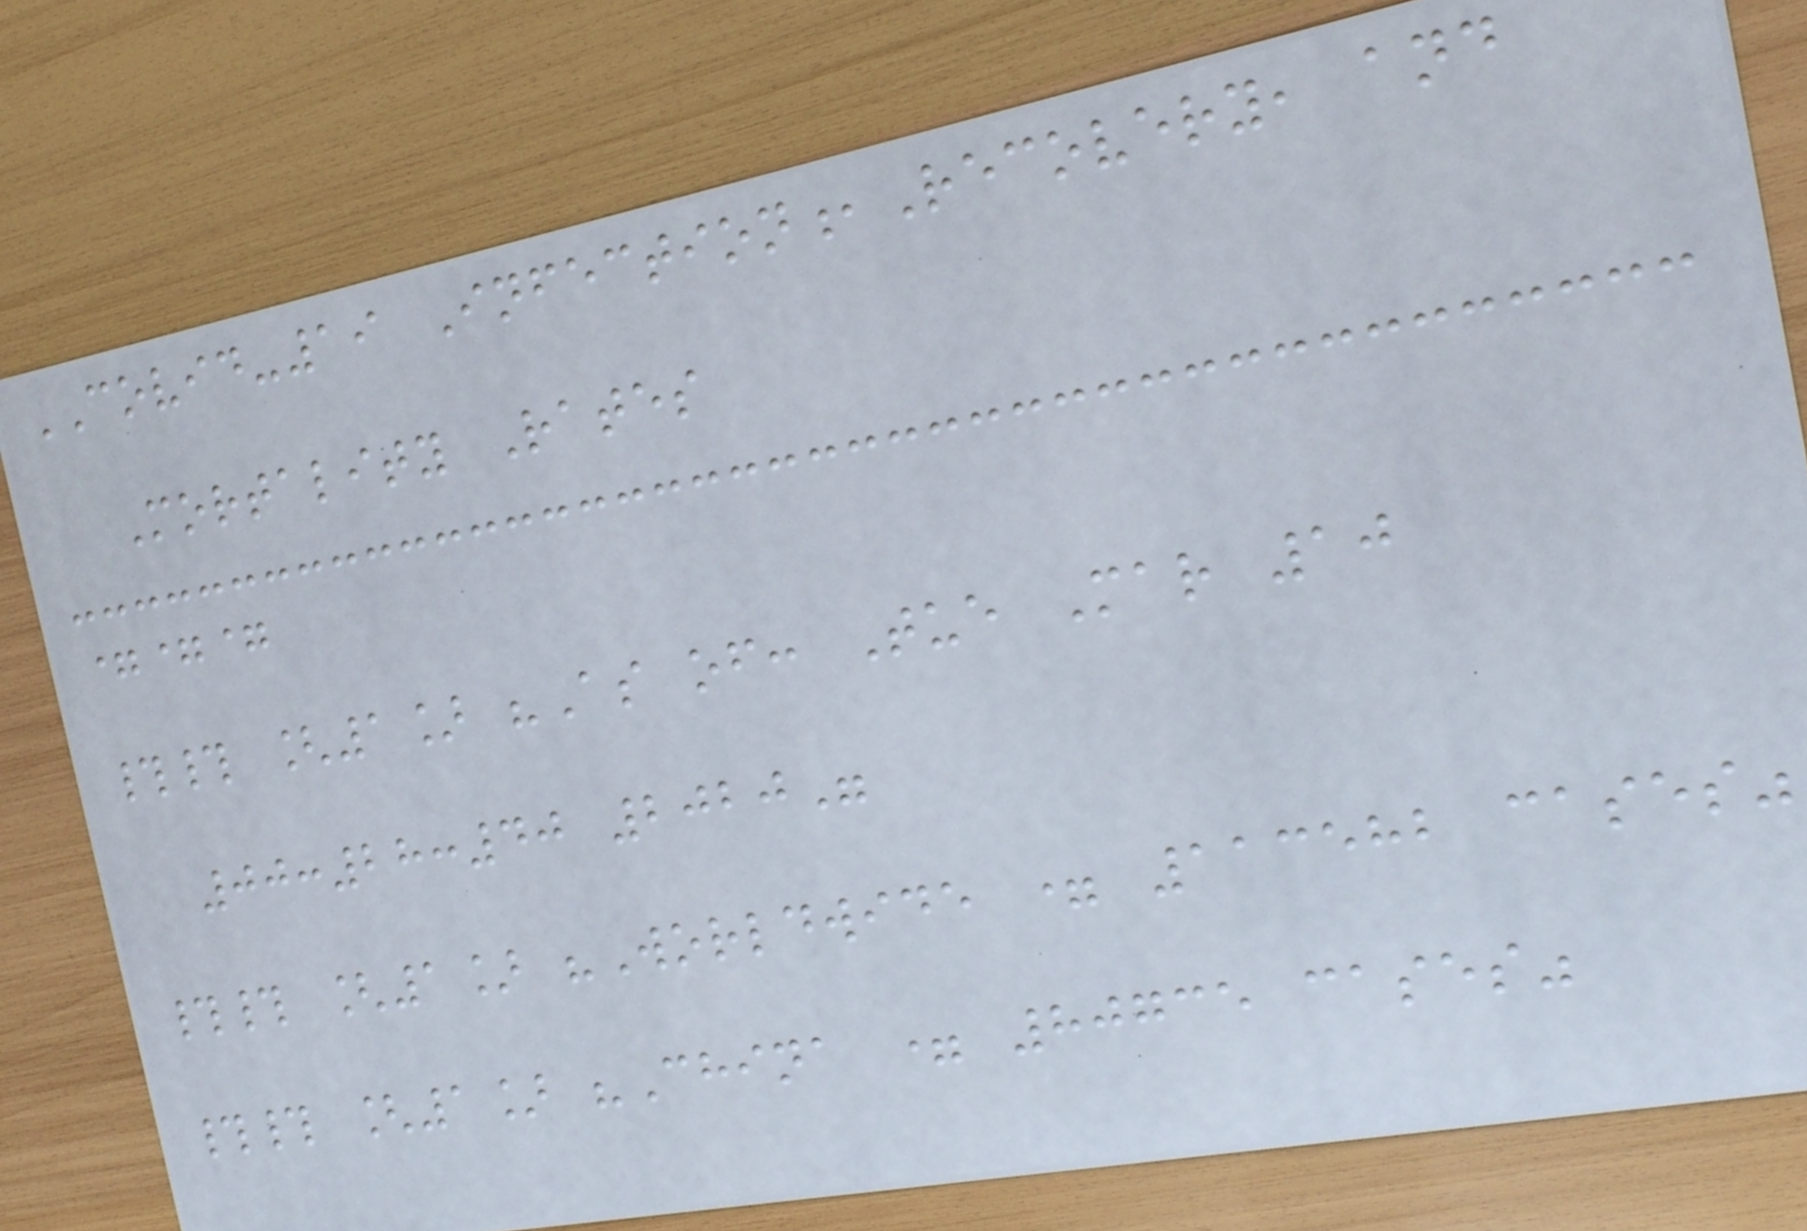COVID-19 Infection,Recovery, and
Mortality Rates
===
## [1] "As of: Tue Mar 10
00:28:40 2020"
## [1] "Worldwide = 113582 cases"
## [1] "China = 80735 cases"
